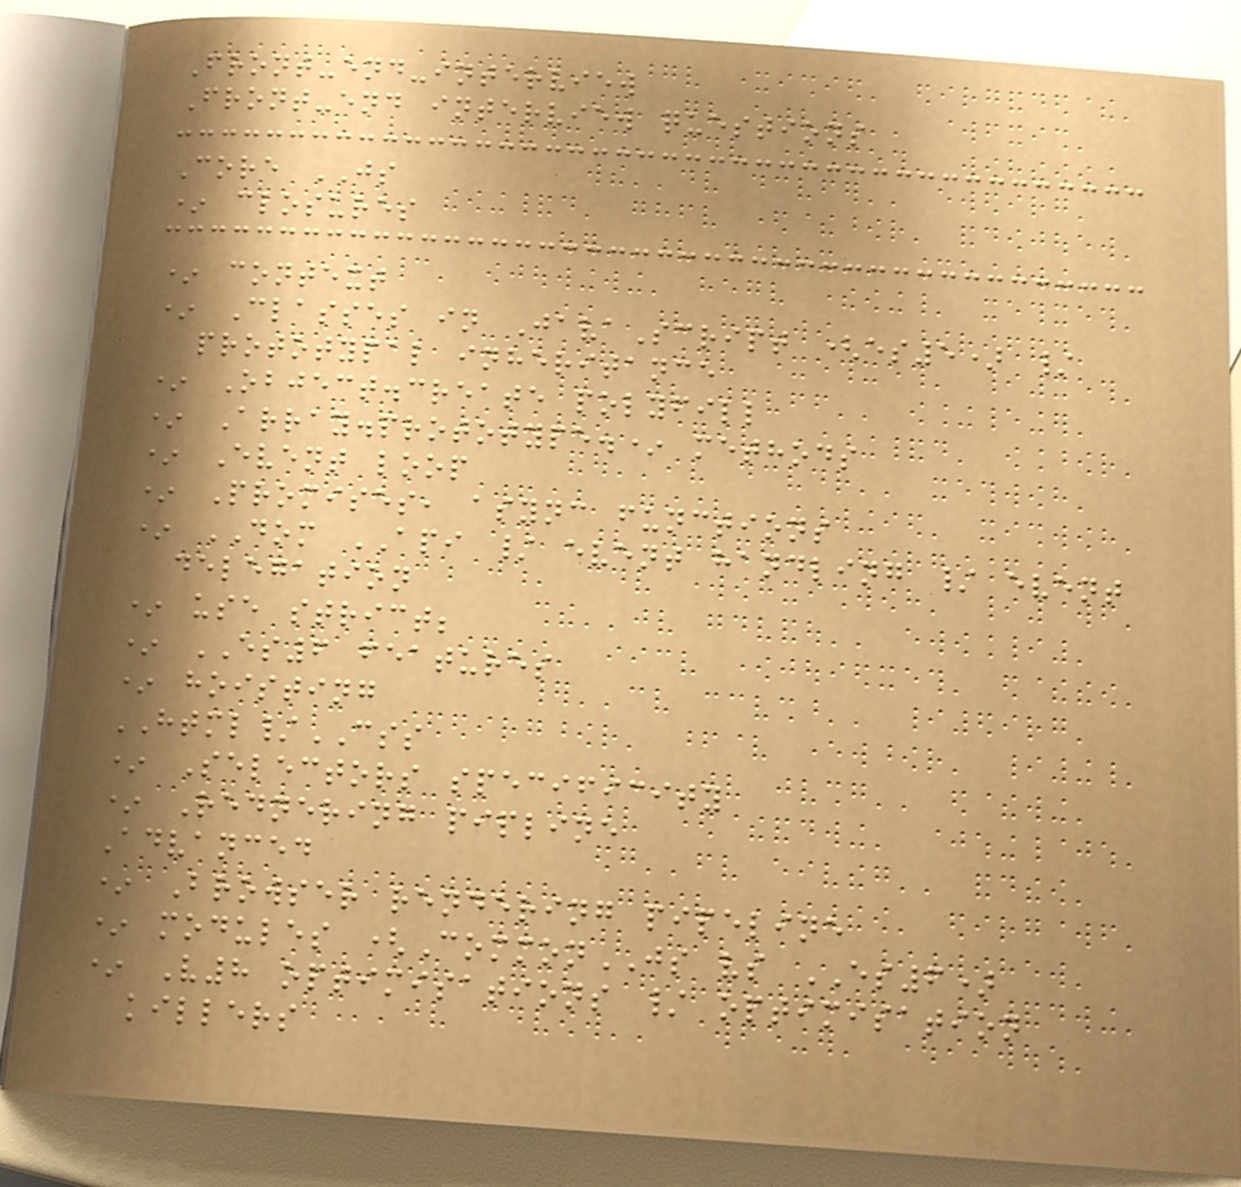Front-end-interview
Front-end interview questions
Core JS
* closures
* context
* Classes in JavaScript (es5) /
prototypal inheritance
* Object.create polyfill
* Array.prototype.* methods
* Event loop
* Promises, async functions
* DOM API / event handling / event
delegation
* use strict;
* ES6 features
* hoisting
HTML/CSS
* Selectors specificity
* Rednering pipline
Advanced
* Browser rendering pipeline
* modules (CommonJS vs ES6)
* V8 optimisations / optimisation
killers
